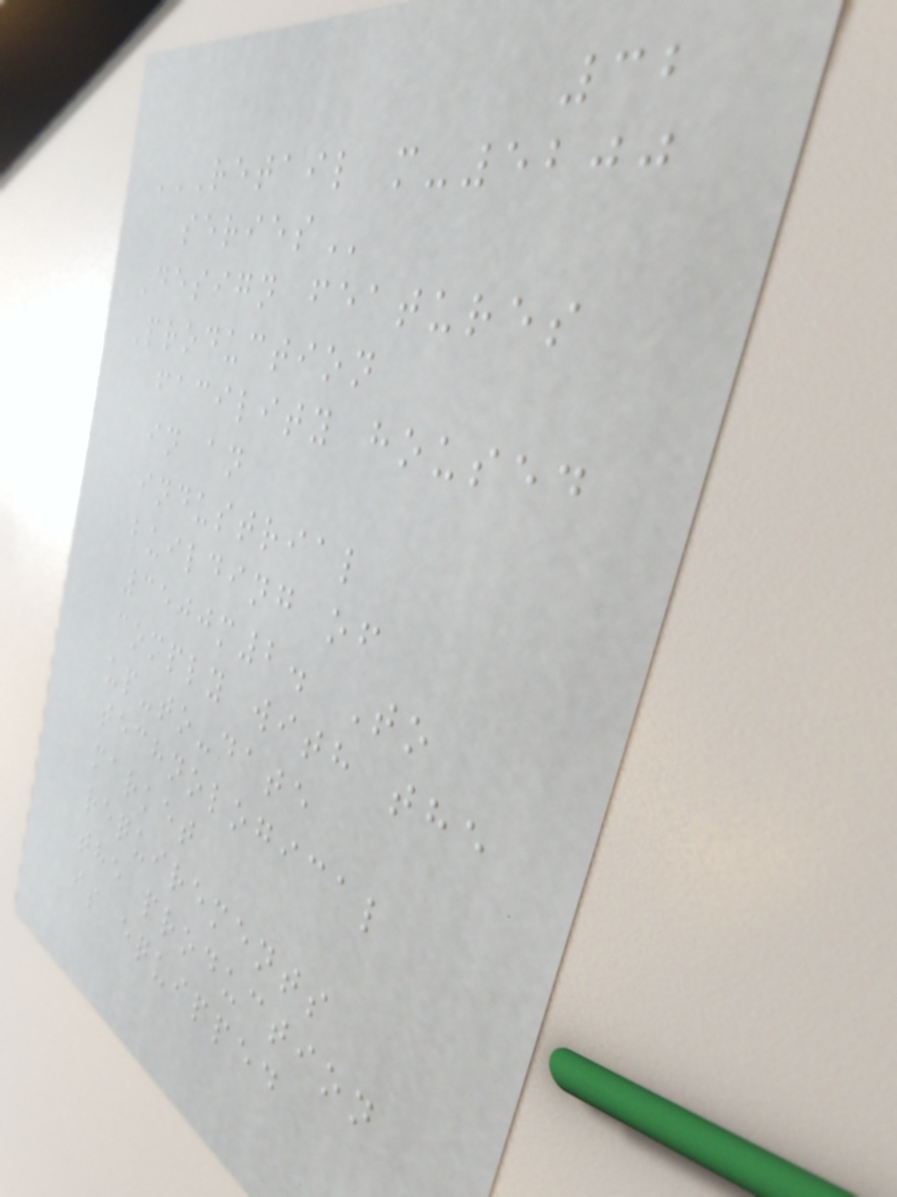32
RETAIL M-5200
SERIES
Design features
Production
facility housed
in an
industrial
building of
3500m2. To
comply with the
up-to-date
technological
market
requirements
the production
is equipped
